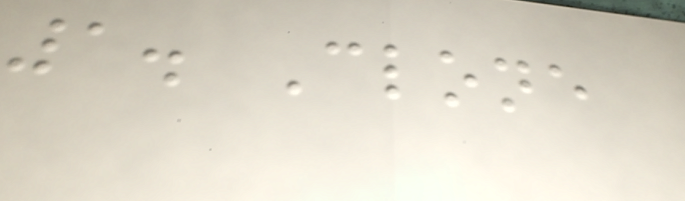1. Clone
